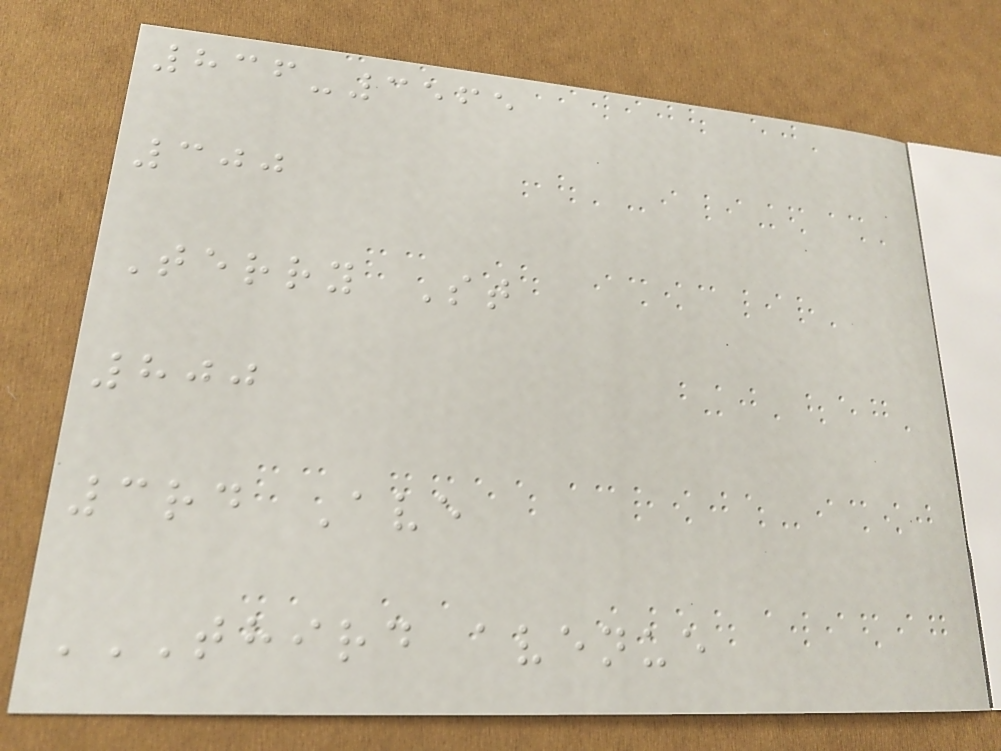836-3565
300
Terry St
800
3rd Ave
THIRD AVENUE
